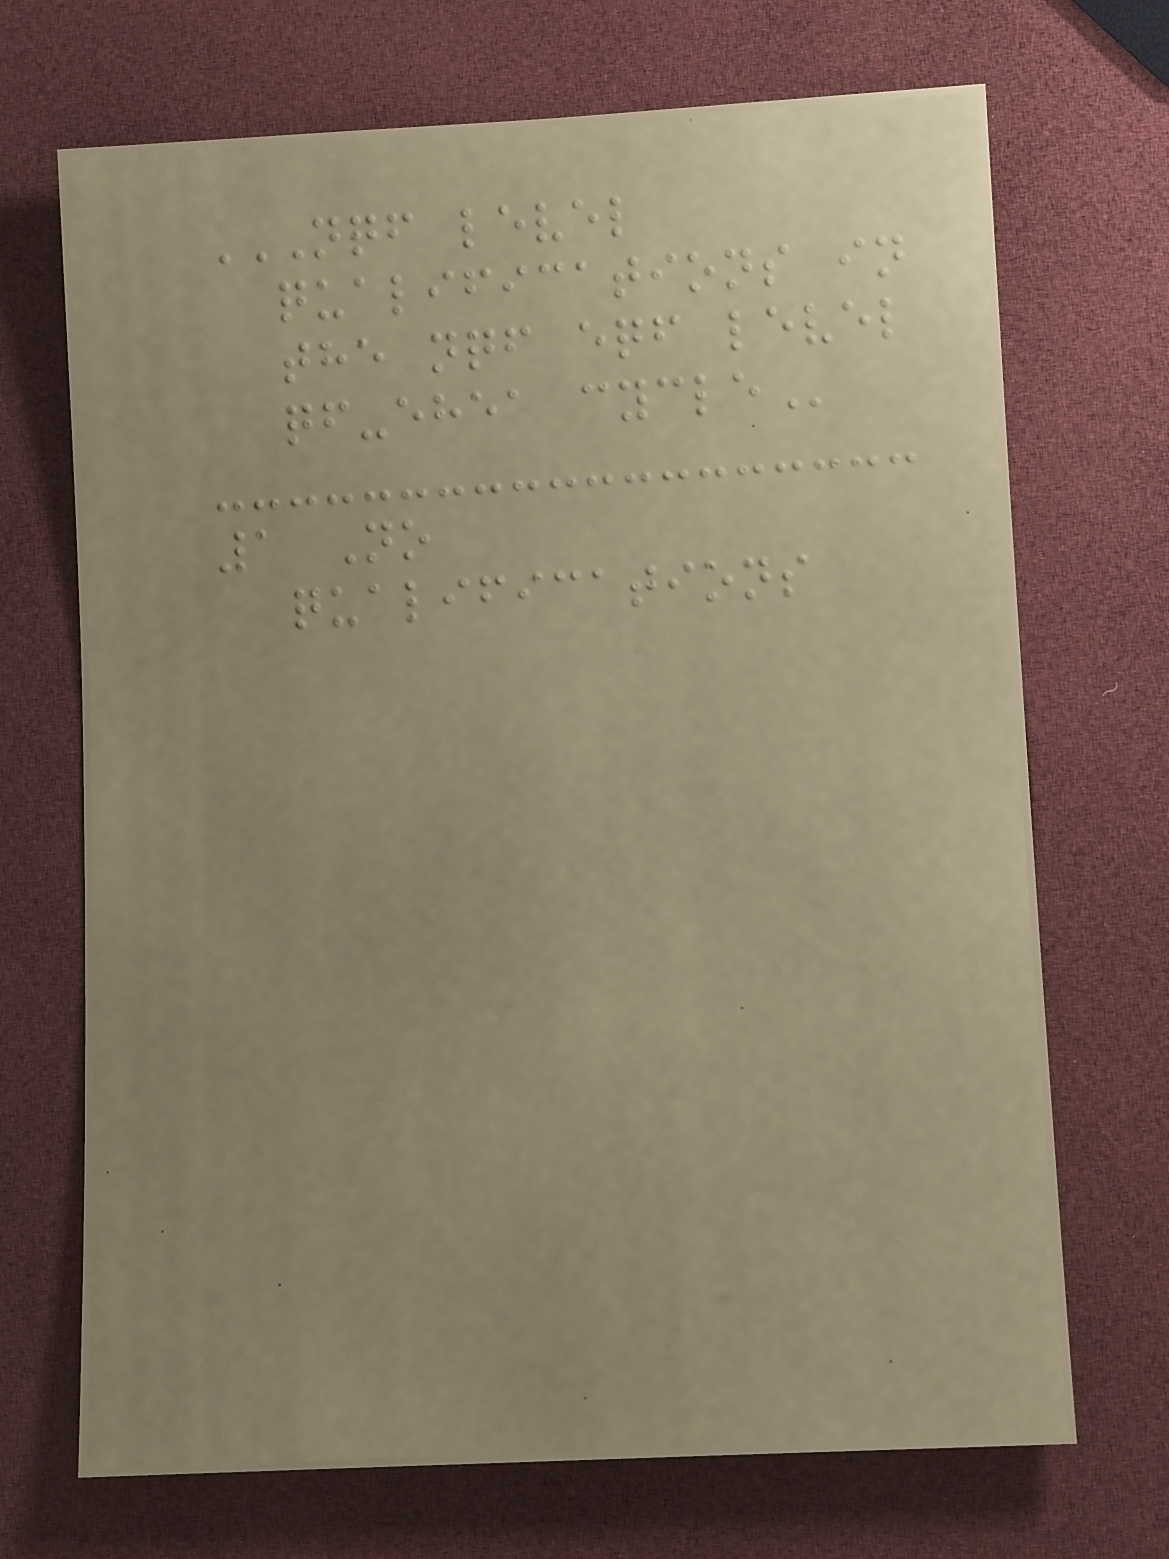NQF LEVEL
QUALIFICATIONS IN
THE NQF EQF LEVEL
QF-EHEA CYCLE
1 No
qualifications
